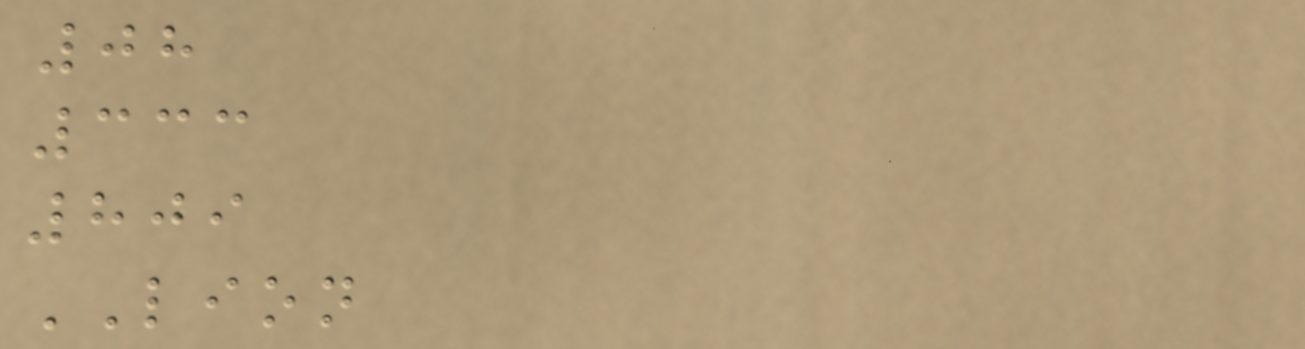08
333
809
LION
